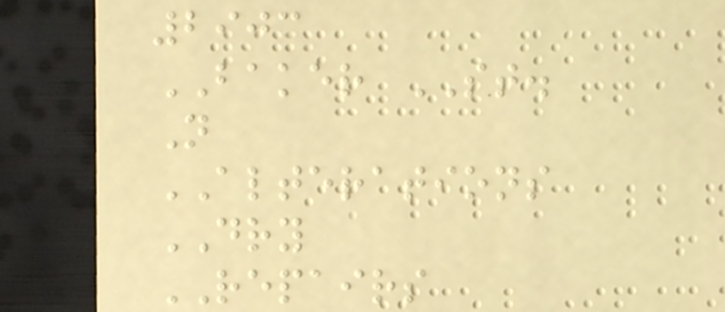2903
BAKER ST.
N
ALTERATIONS
DRY
REPAIRS
